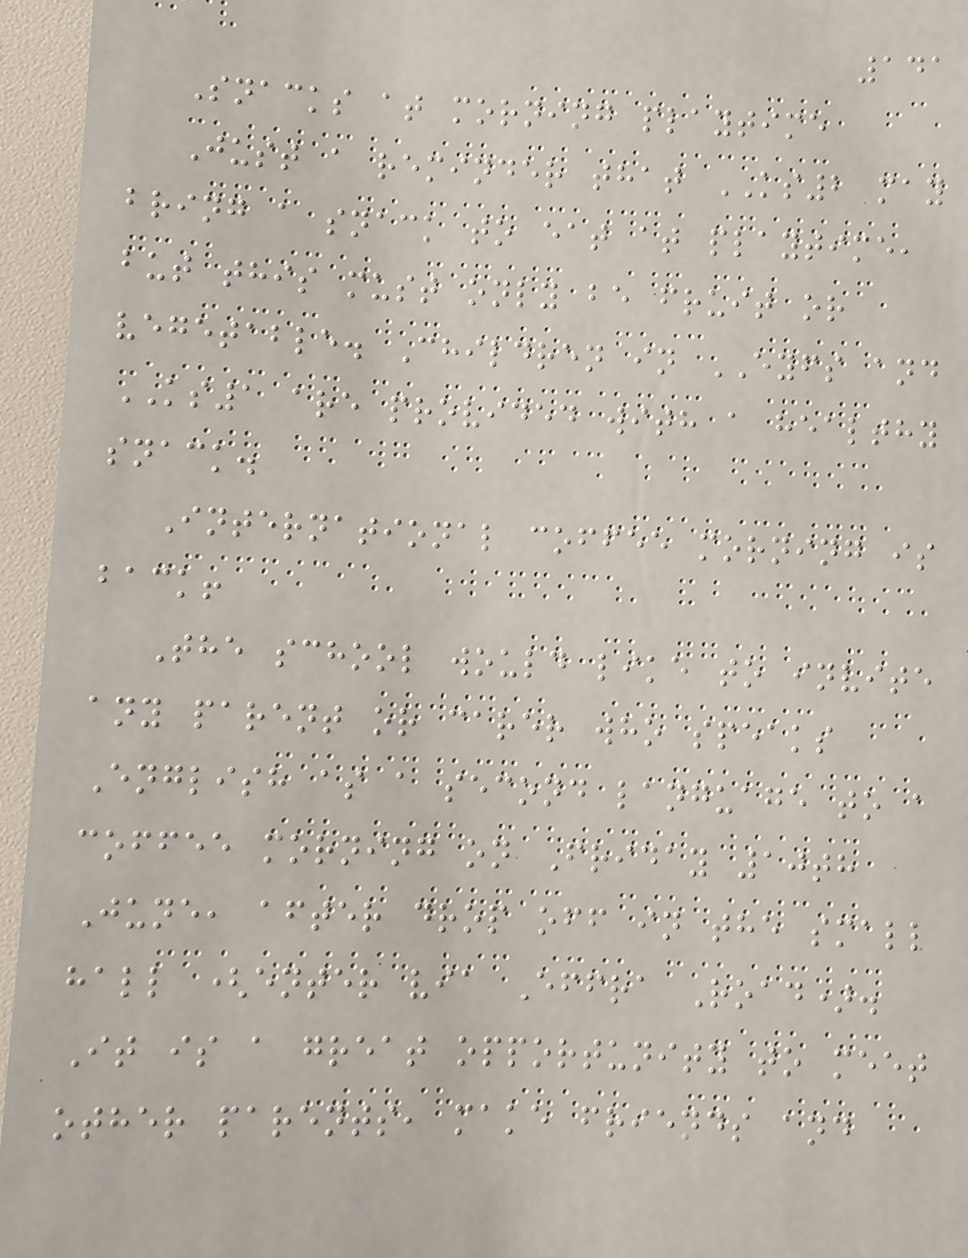141
Snacks at morning playtime
Just a reminder that KS2 may
bring a snack to eat at playtime,
but this must only be fruit or
vegetable. Children in EYFS and
KS1 are provided with a healthy
snack.
International coffee morning is
back!
The school would like to invite
any parent or carer who speaks
English as a second language to a
coffee morning on Friday 10th
June, after drop off in the small
hall (enter via Effra Road).
It is a great opportunity to meet
other parents, make friends and
